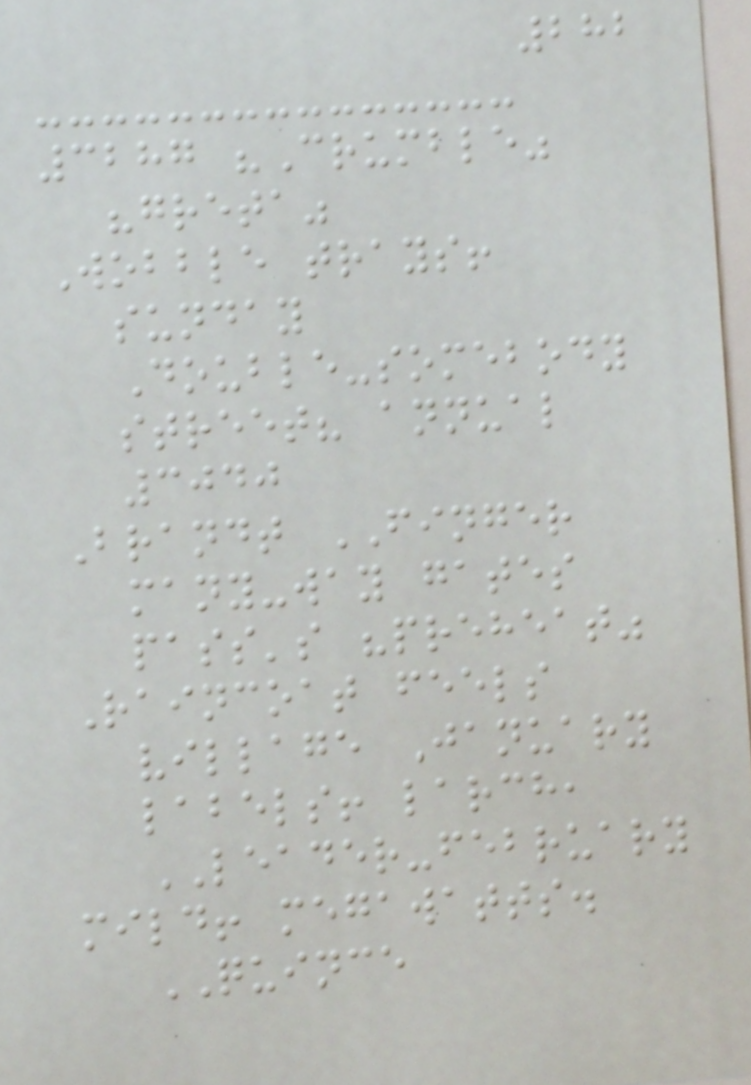282
3287 "Crumble"
"greta"
Wobble trays!
sunday
Double-somebody
street? annual
3040
Brandt FINGER
many-way gates
pass's "preheat"
Raincoat feels
village January
labels! larch,
LEADER-february
mild! megawatts.
QUINCE
